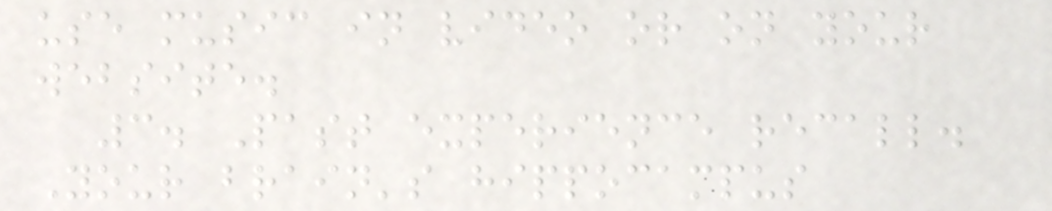use music in video or on your
website.
3. Past experience recall.
Your brain's hippocampus
